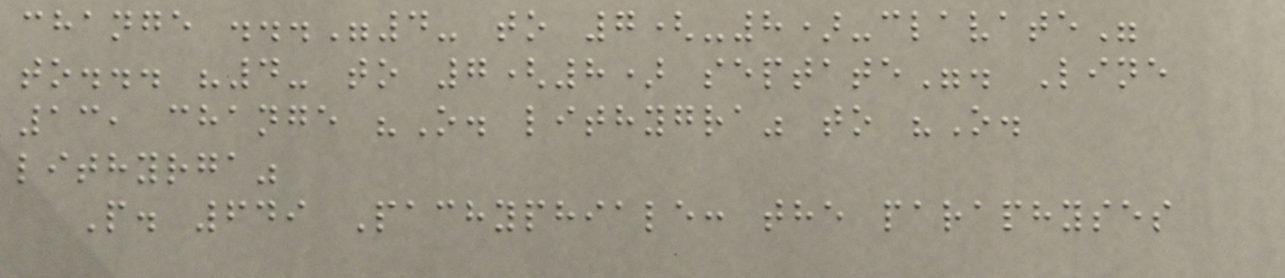change ..."4- to 7(-8)-clavate"
to... "4- to 7(8) septate". Line
13, change "O. lithygra" to "O.
lithyrga"
P. 649 Pachyphiale: the paraphyses
